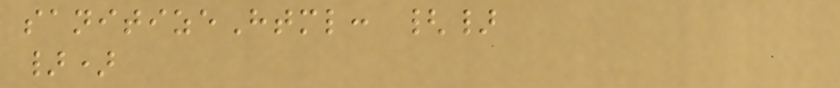sanitizeHtml: {}
})
